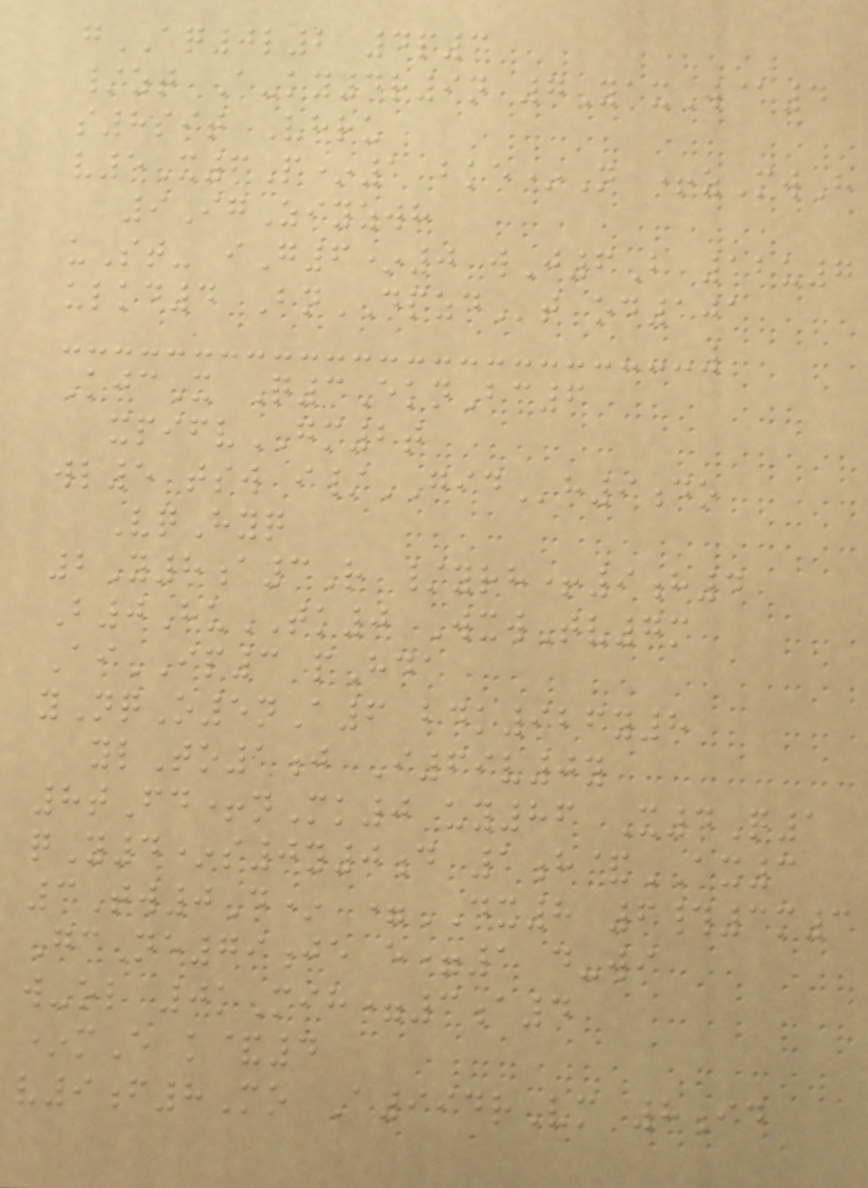gAQ0l2 4p3
/zt A-ky4r9n 7YaxW@4
s8sit Vhru
v5X6P*1 bke*N +zMwH
9IgZiyzwh
uSt- iG6*0 wJ6B 12u7
ulkd4 BnDPZDt od101
KjcX Q3EknBc6
xpifvGM2t
wl5 tsw i/GIDh9do
VqHyq
2Y8a3R /yrh+9h4
B0HuTK0 WxwTv7m
AiIP3 pHda
yNqO5nA6 bdk926y8
ylTo1j I69v0y
8tFd+nMk0 uy86 X4Q1
qY4*s0y0d 1h&AX3
3Tw0D* =DX8 6#3m3
GcNe79je e=1 d-wi
w-ol 0kMih=3a4
*mE k&4
v9f8Mo A994rVm 8id
